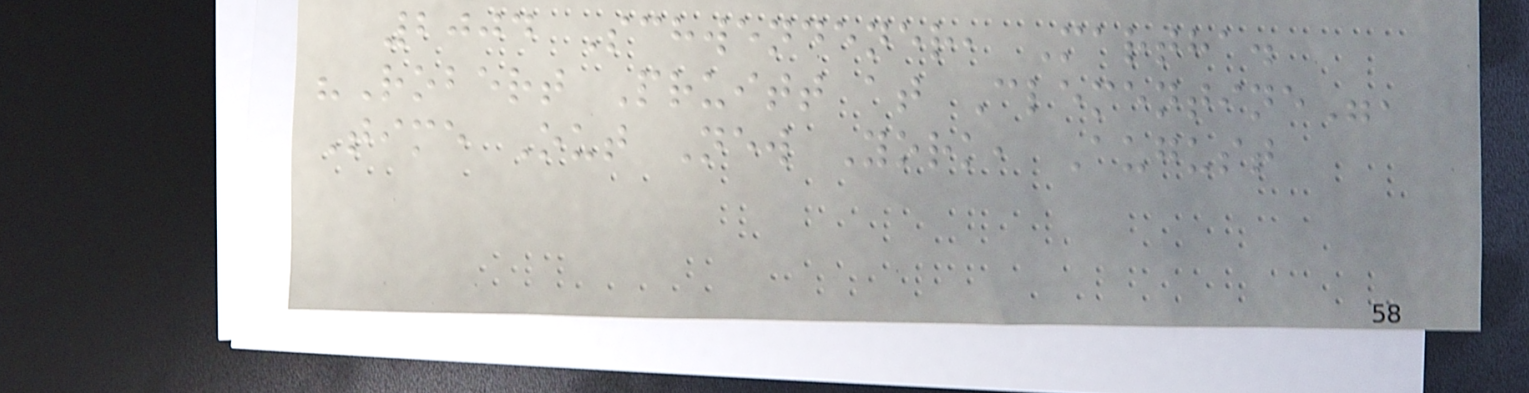2004 Schwendener, Martha.
"Robert Pruitt at Clementine",
Time Out New York, August
